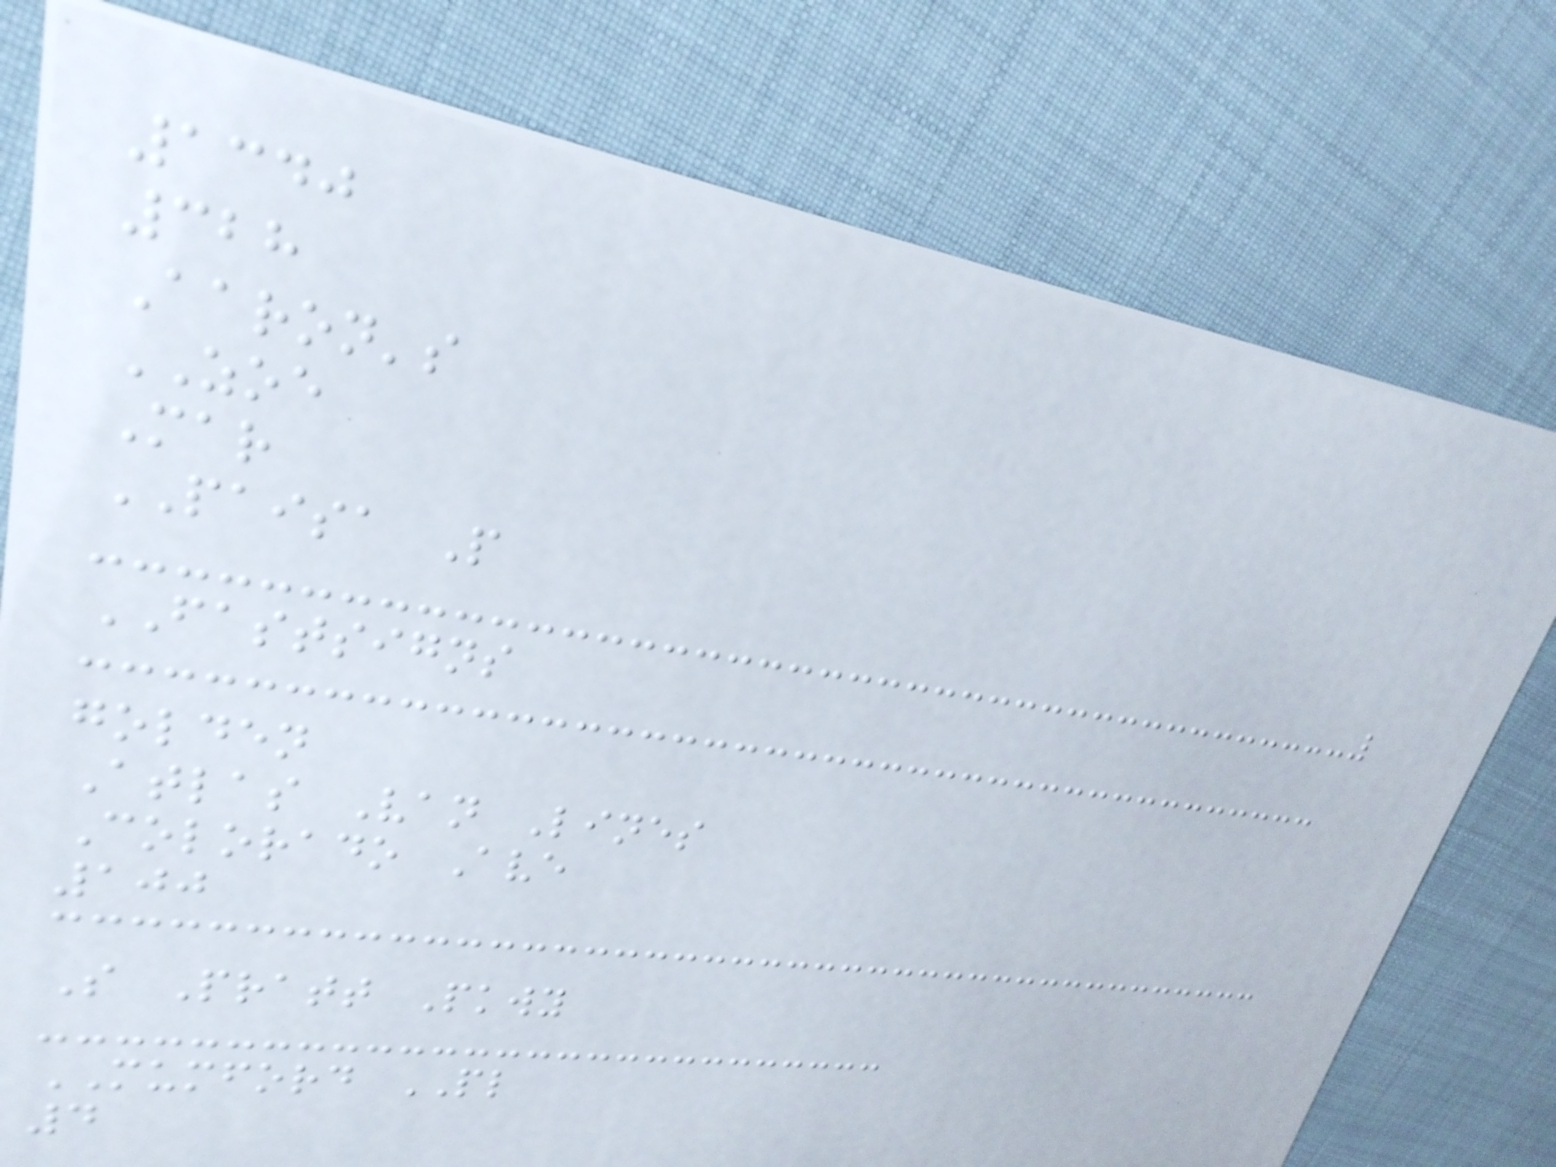1340
328
Aaron's
ZOE
Mar
PAISA P
FASTSIGNS
golden
Atlas Van Lines
Colorado Ave
100
S Pratt Pkwy
MUMFORD PL
4
